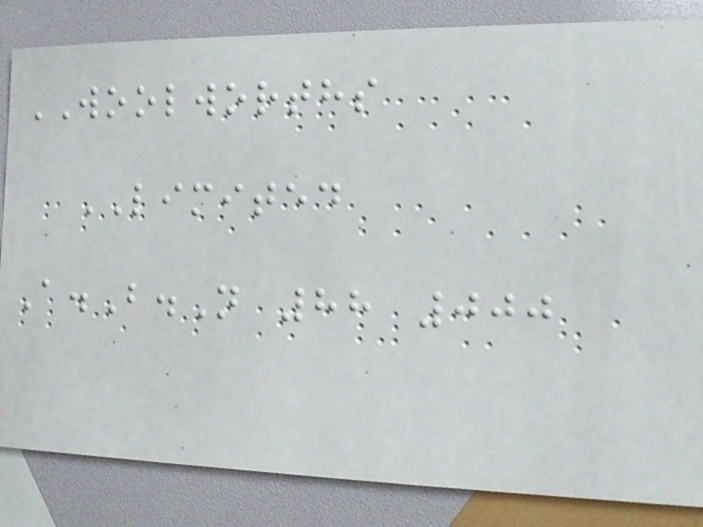WOOLWORTHS
LIMITED
A.B.N 88 000
